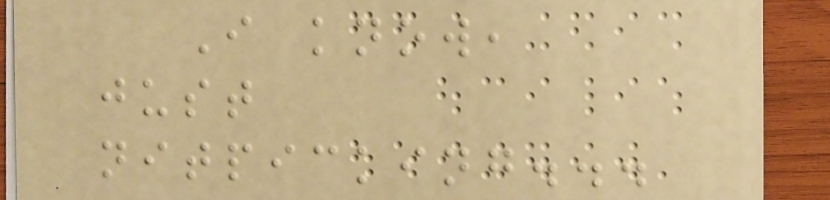I know,
just
nitpicking...
